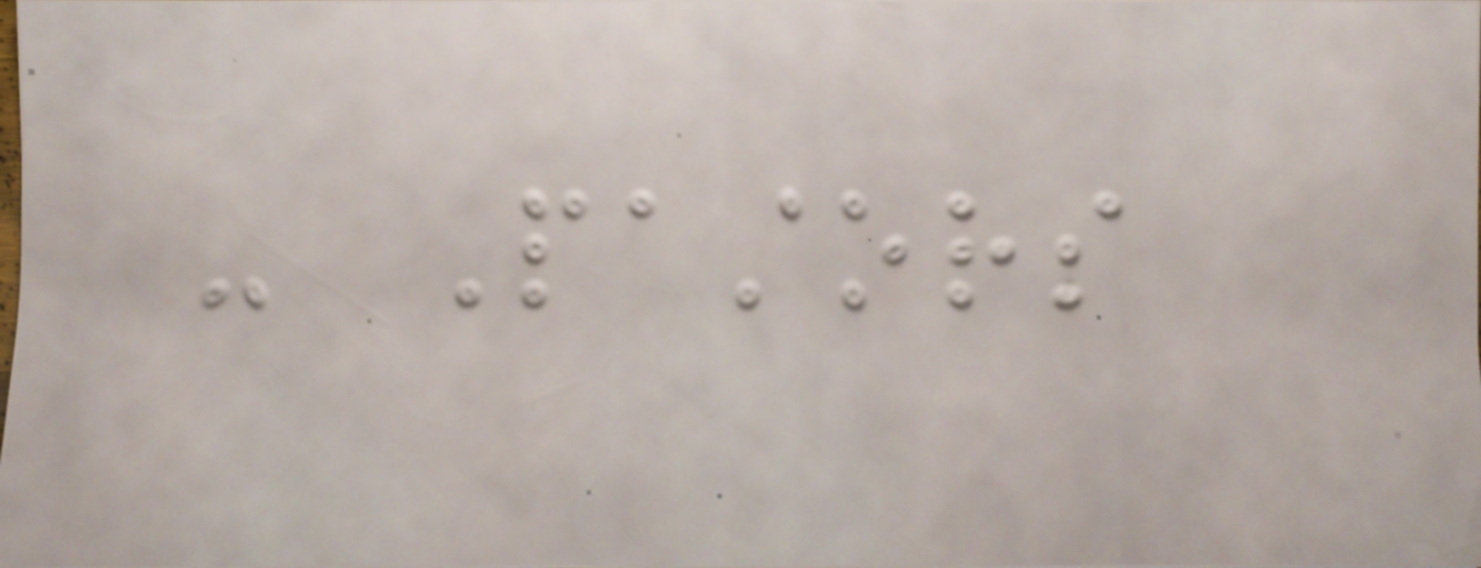- Pastors
